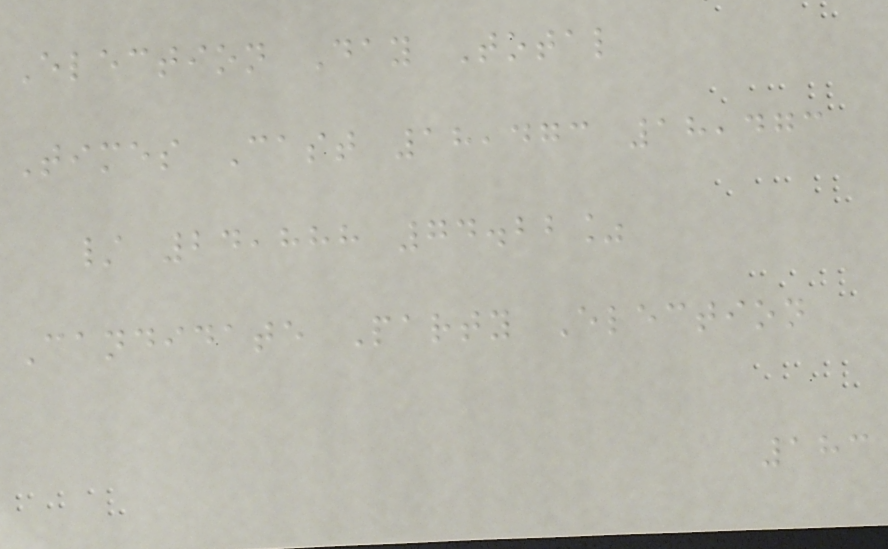Election Day Total
Times Cast 18,473 18,473
/ 24,888 74.22%
Candidate Party Election
183
